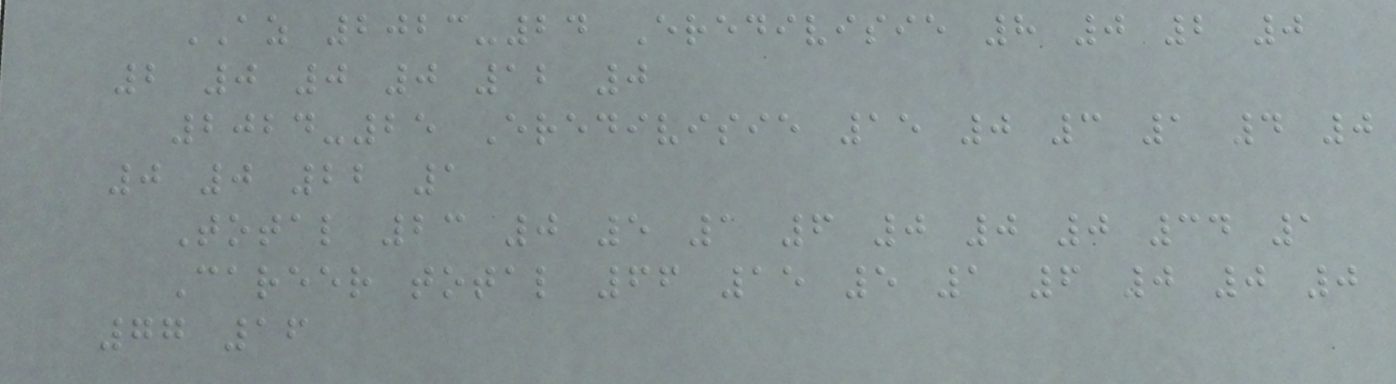AZ 2023-24 Eredivisie 8 0 2 0
2 0 0 0 12 0
2024-25 Eredivisie 15 0 3 1 4 0
0 0 22 1
Total 23 0 5 1 6 0 0 0 34 1
Career total 66 15 5 1 6 0 0 0
77 16
